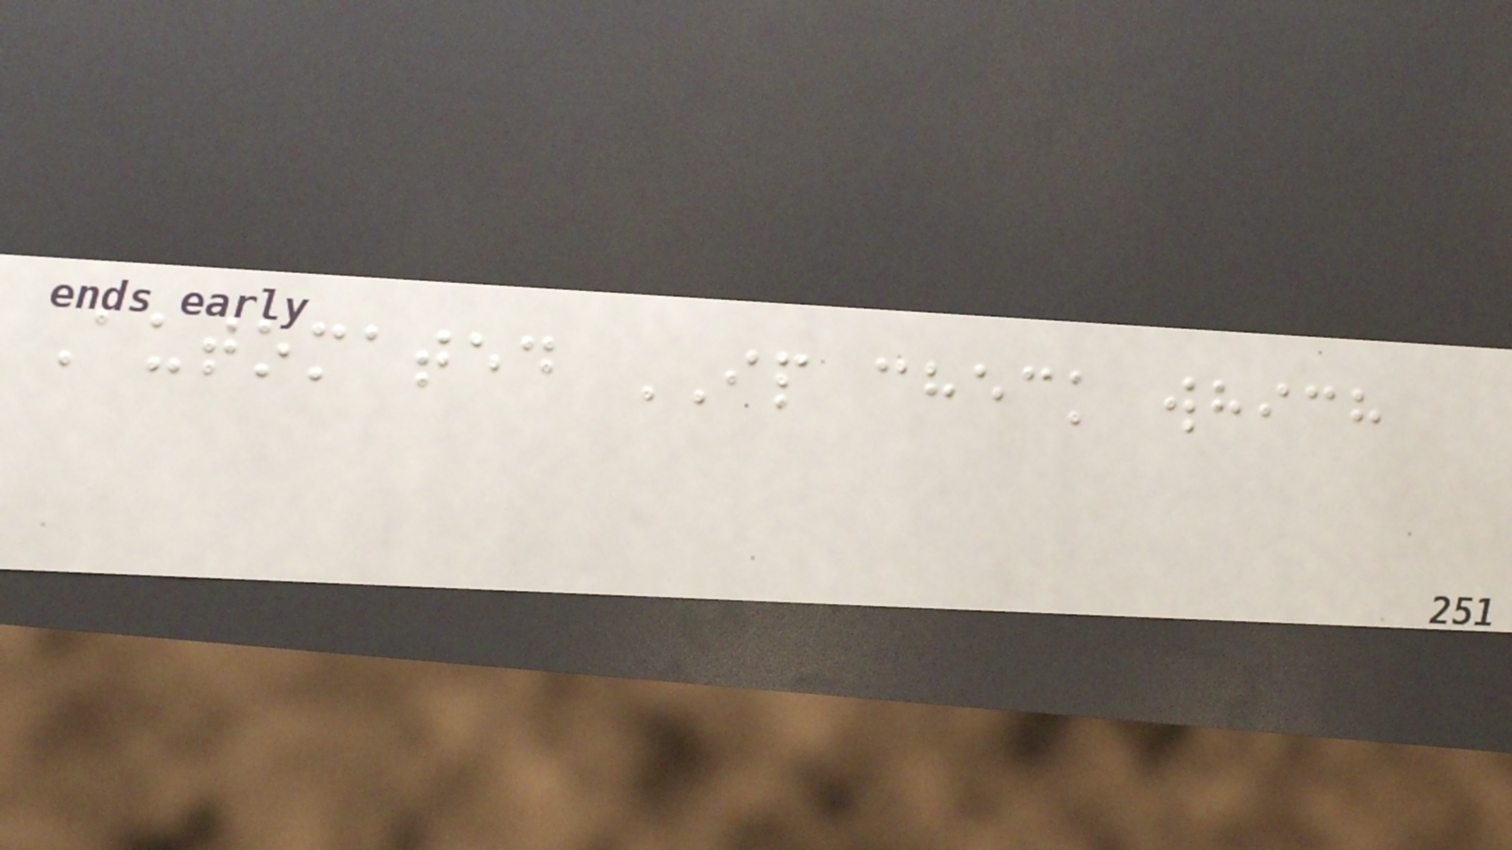Automated IP check which
